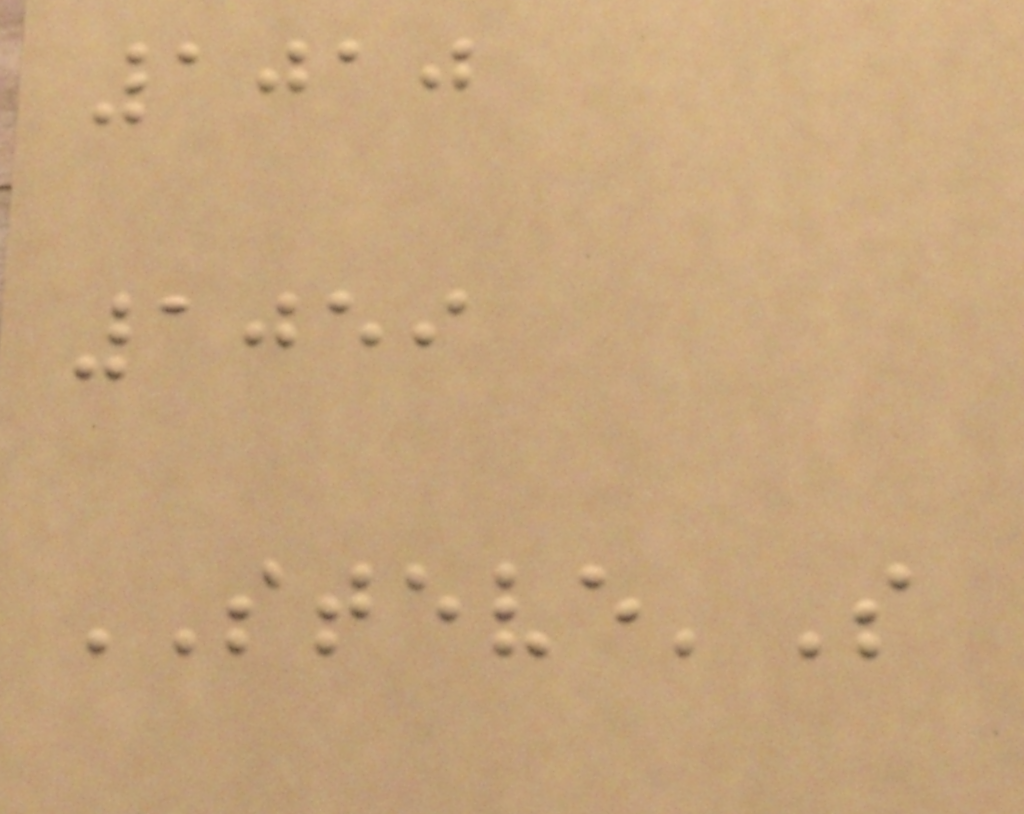1010
1059
STEVE'S
